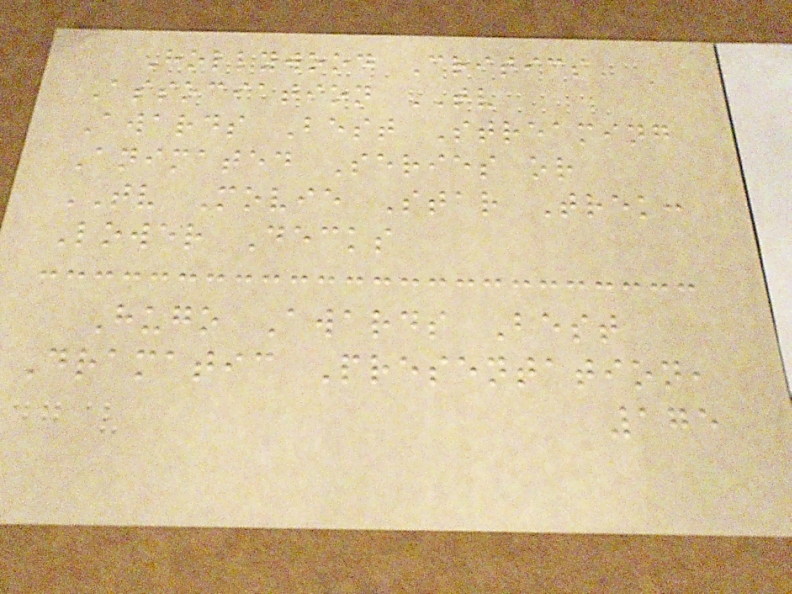Hollywood Critics
Association TV
Awards Best Streaming
Animated Series or
TV Movie Star Trek:
Lower Decks
Hugo Awards Best
Dramatic Presentation,
175
